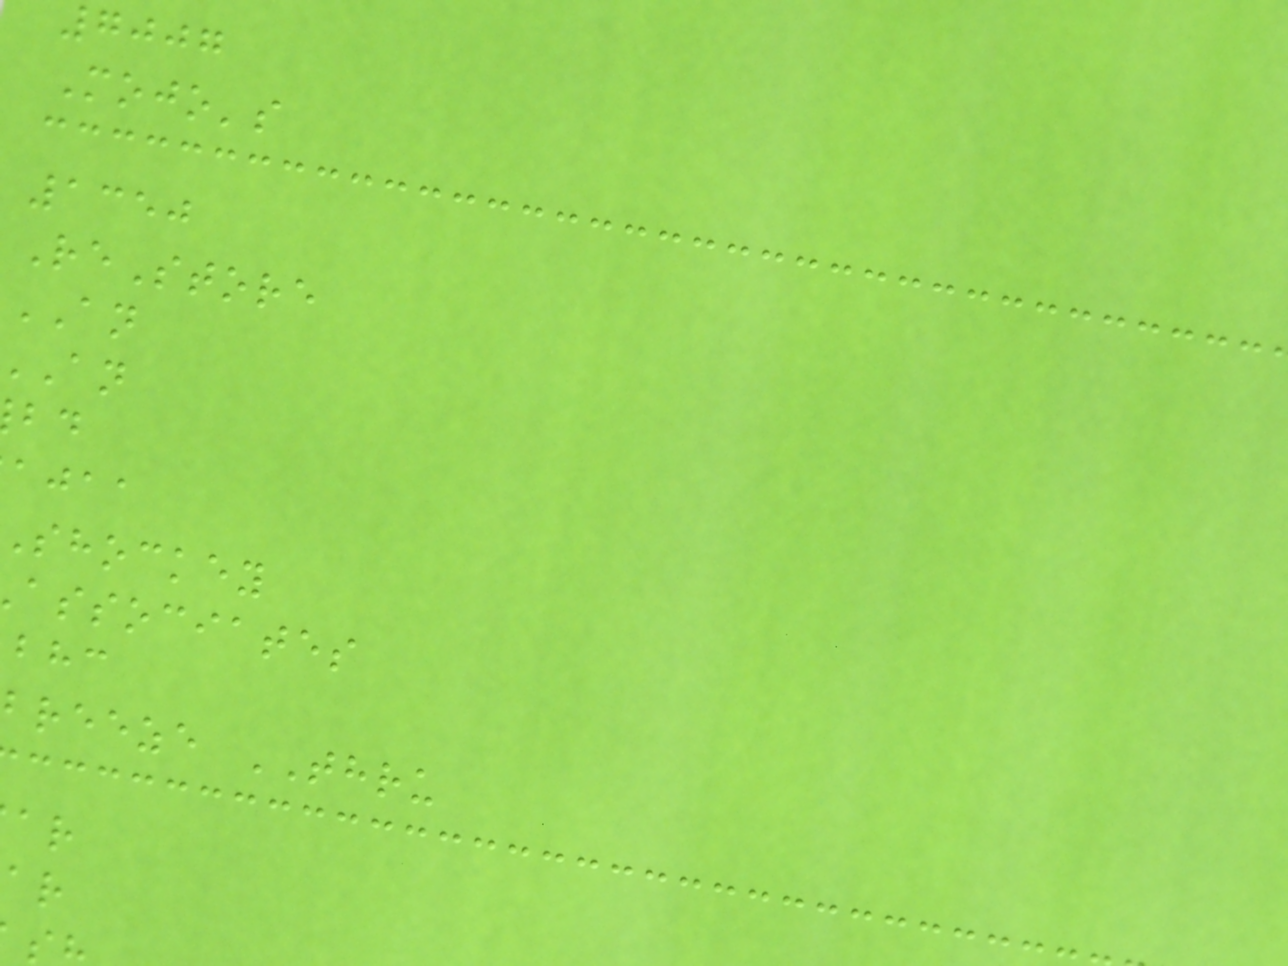7007
Mojo's
1350
ReStore
AN
ajaa
shockey
associates
breeze THRU
